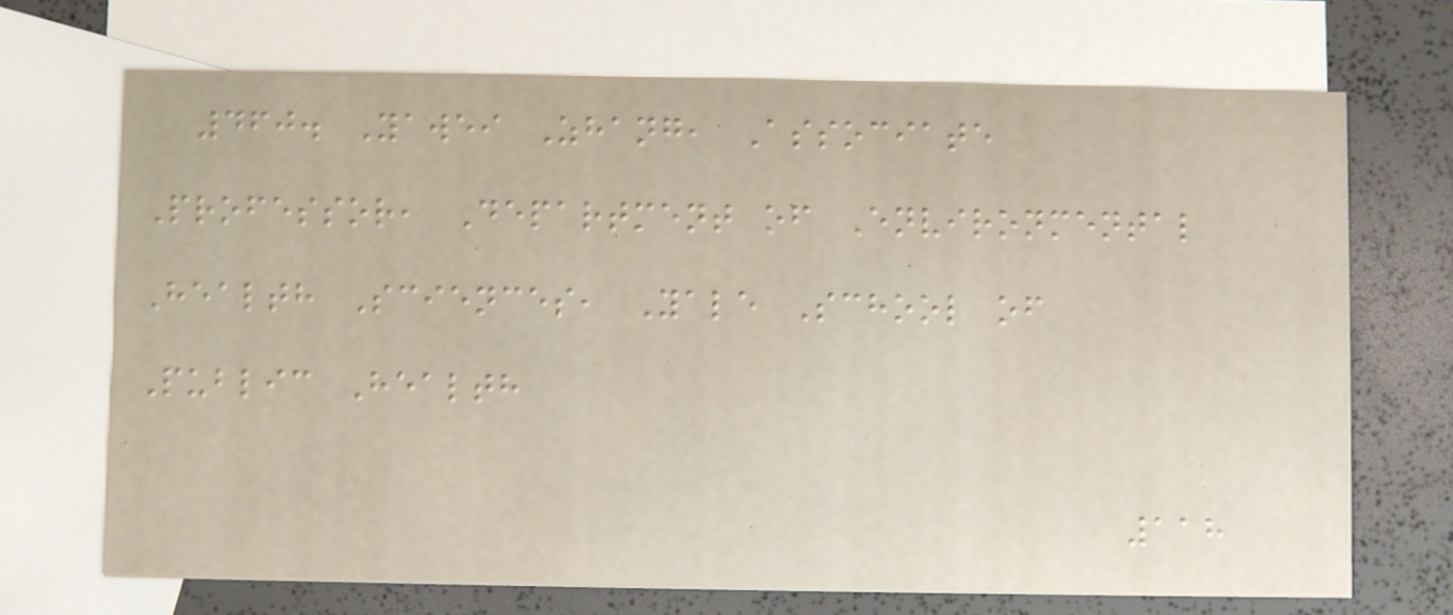460. Yawei Zhang, Associate
Professor, Department of Environmental
Health Sciences, Yale School of
Public Health
118
